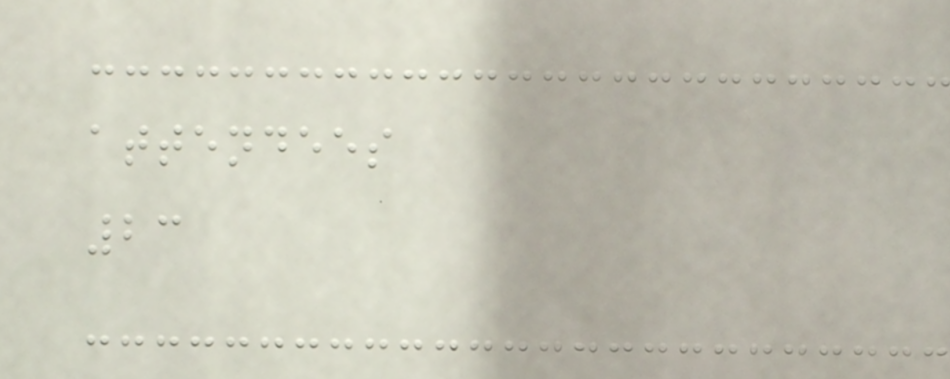attendees
23
